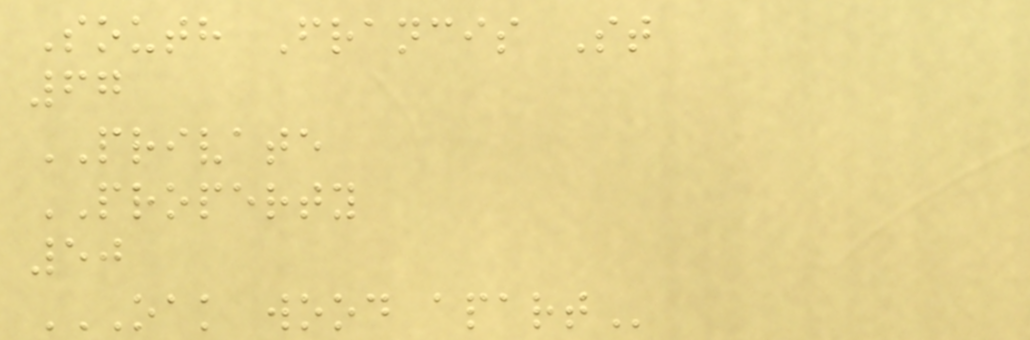South Francis St
67
PRIVATE
PROPERTY
50
OAK WOOD APART
